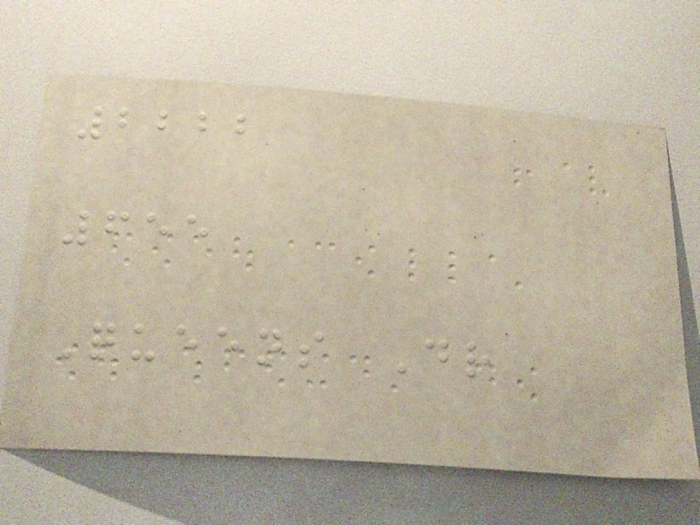2222
655
Queens Dr
